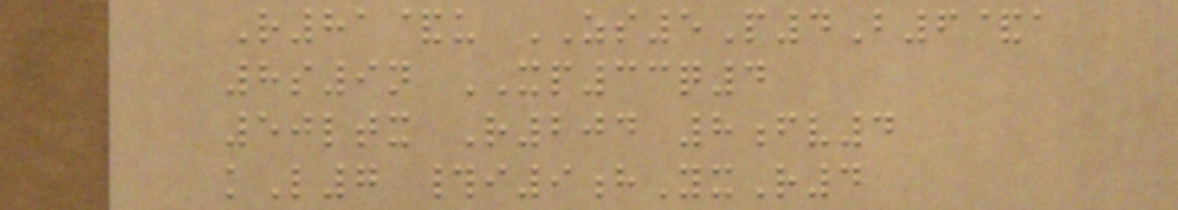R81&u ZS5P4B6&a
8s9n XP33q4
50ltx R204 8fv4
kL7 #i9hYxR4
